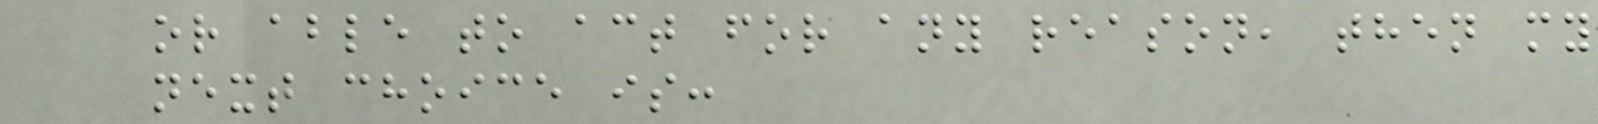or able to act for any reason, then my
next choice is:
